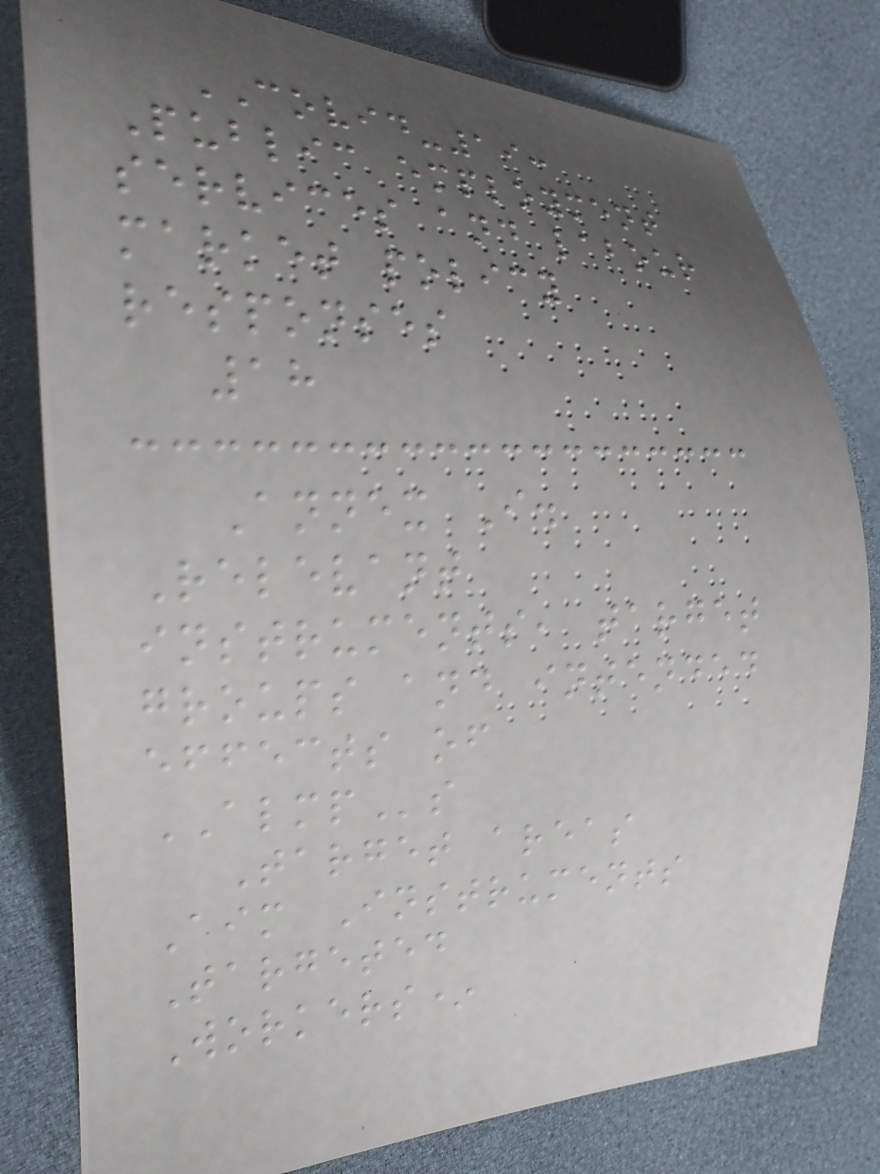COVID-19:
Public employment
services and labour
market policy
responses
18
Annex I.
Relevant
instruments, target
groups and intended
effects of
ALMPs
Target areas
Aim Instruments
Targeted
Workers*
